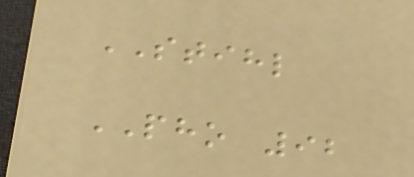STIHL
PHO 92
